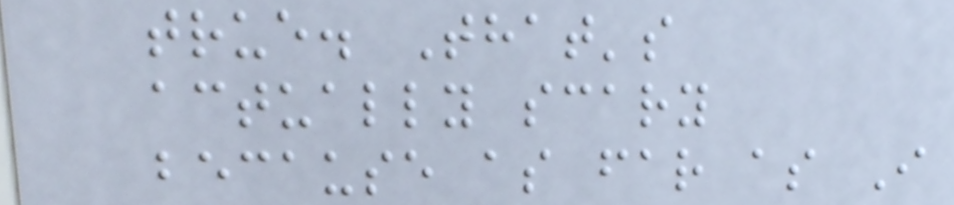true. That's
actually scary
because as far as I
